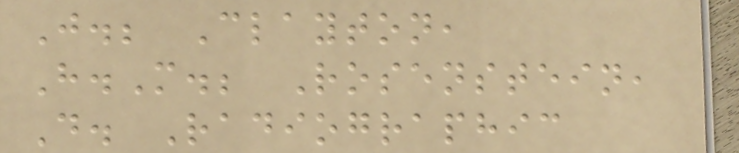J.; Clayton,
H.M.; Rosenstein,
D. Radiographic
